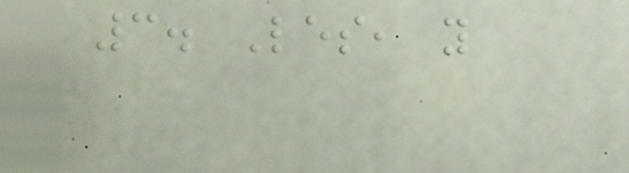3. Les, you
